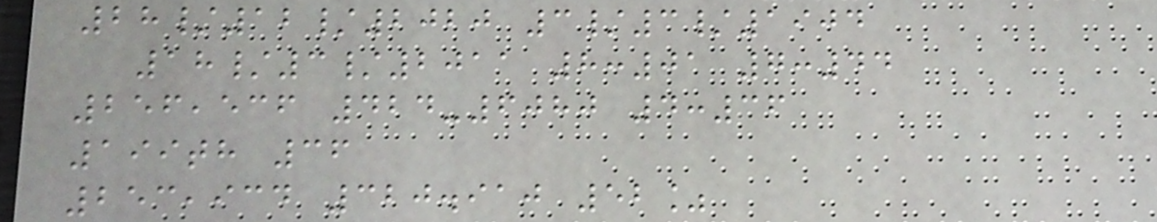28/12/2020 3/3/1904
18/3/2011 8:01 7:44
256,536 424-6080 4:36
199th 36
253,934 320.910 52%
